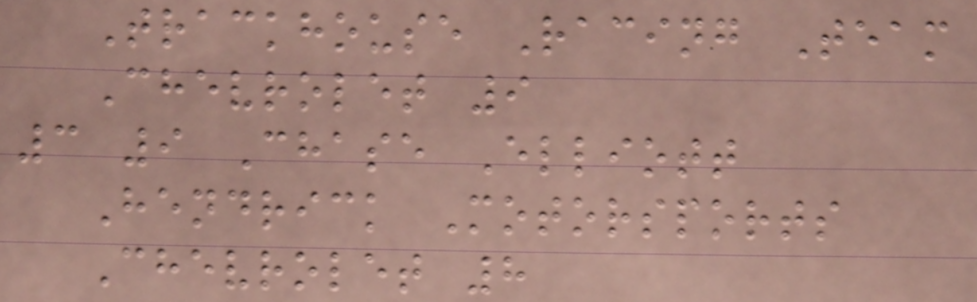Trackhouse Racing Team
Chevrolet 9
3 9 Chase Elliott
Hendrick Motorsports
Chevrolet 8
